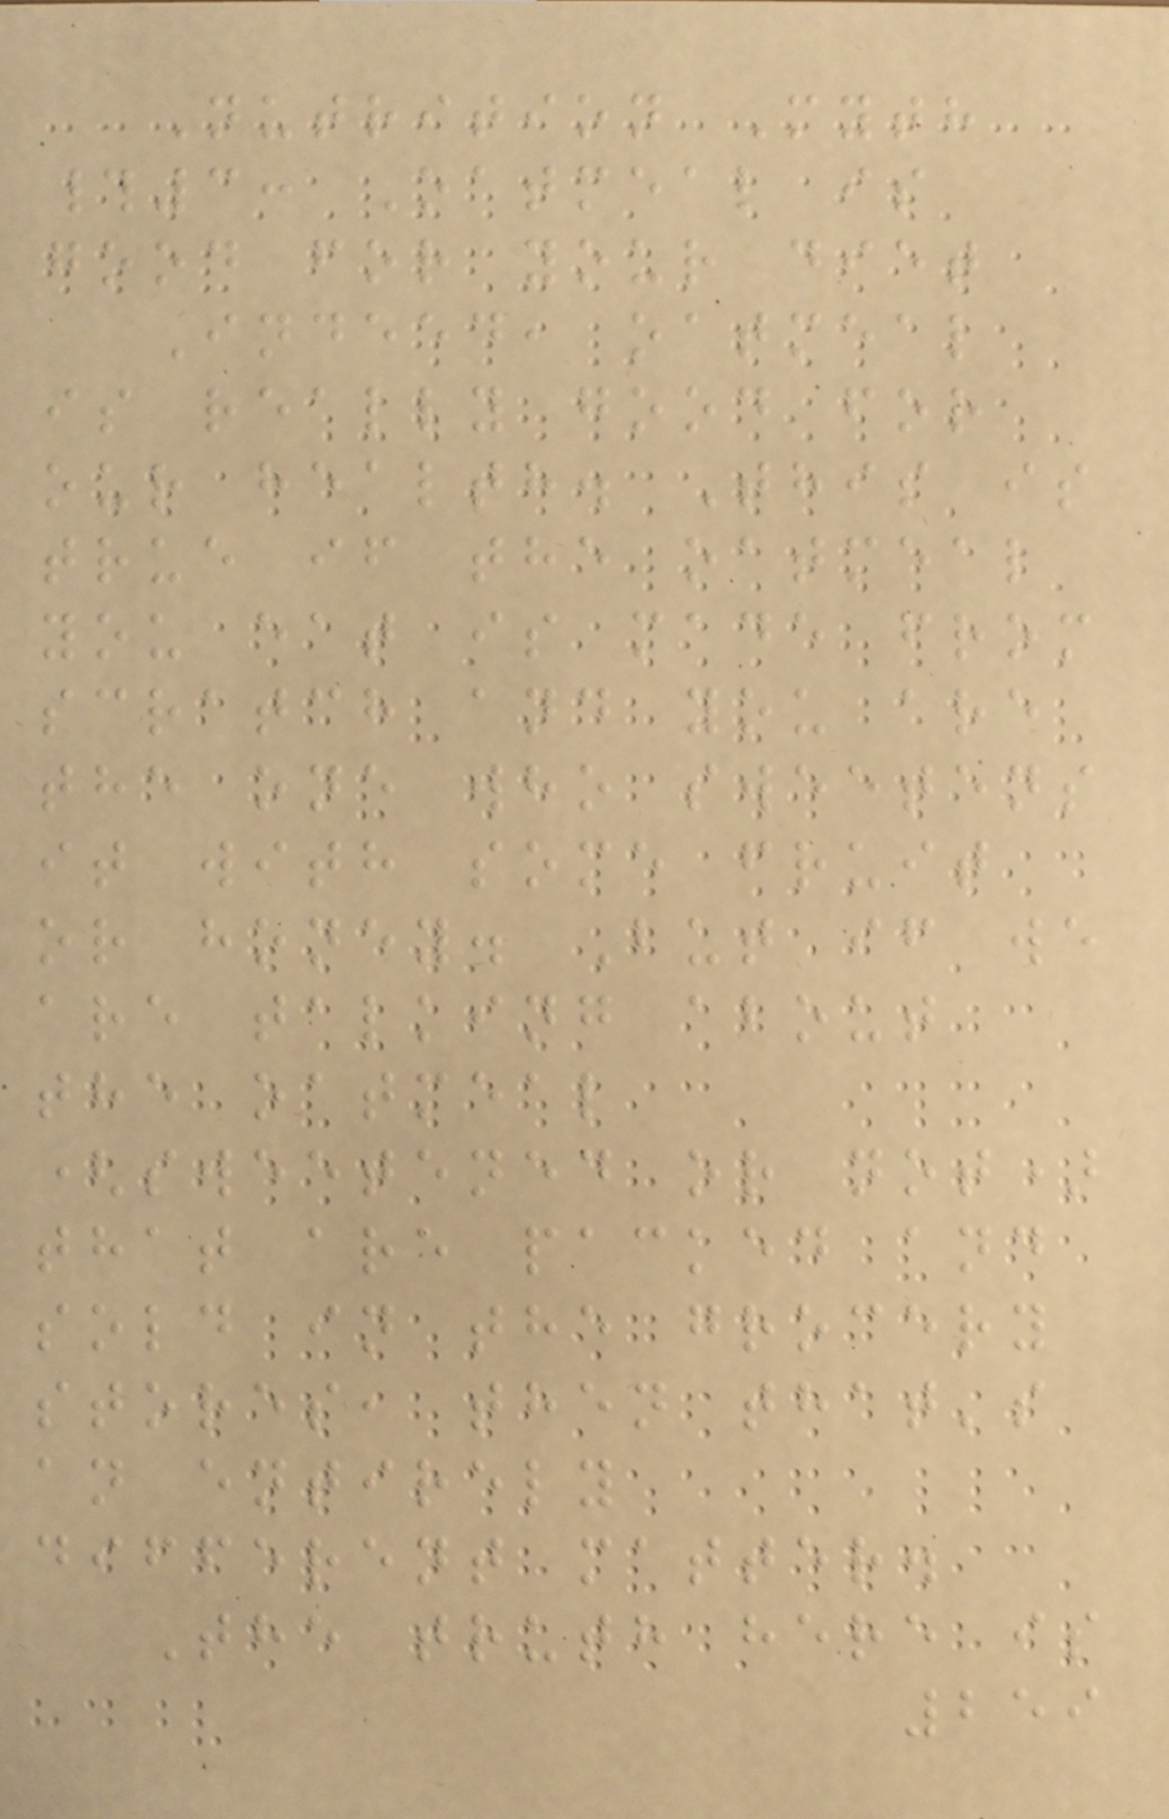Nutrition Myth
#3: Oatmeal is
good for your diet
Indeed, oatmeal
is really good for
our health. This is
true if the oatmeal
you eat is made from
scratch and you are
the one who sweetens
it with some fruit
or honey. But if we
are talking about
the oatmeal
(sweetened or not)
that are packed and
sold in the grocery
stores, then that's
an entirely
different matter.
The truth here is
259
